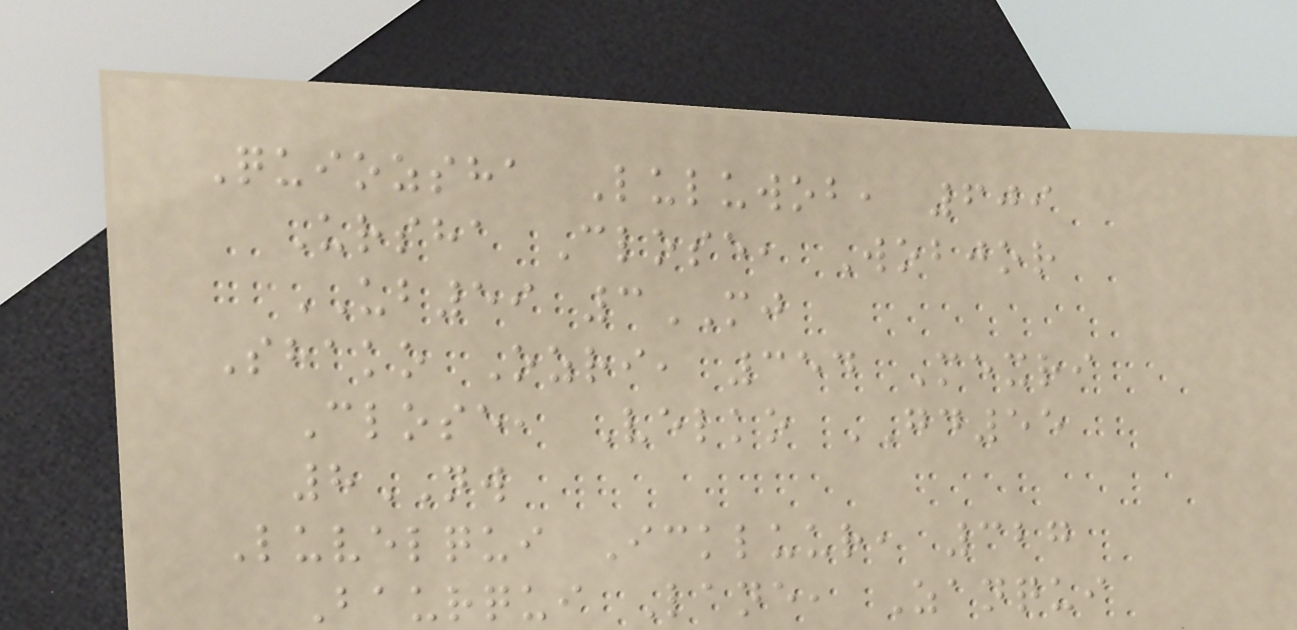Quiozsha Luluwob, 609
Ursha Close, Wobjor
UB59 3MJ
Shako Ozri, 354 Mexri
Close, Velko GD55
8NW
Luvelqui Ickluur, 327
Baurqui Lane, Zanqui
